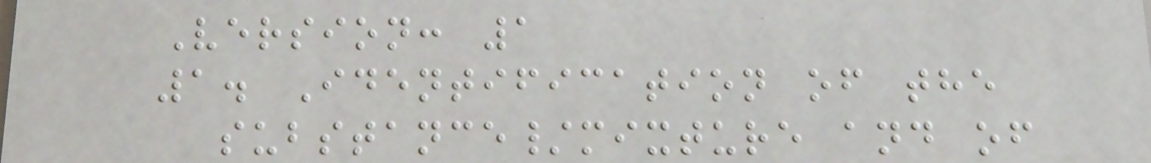Version: 1
1. Identification of the
substance/mixture and of
